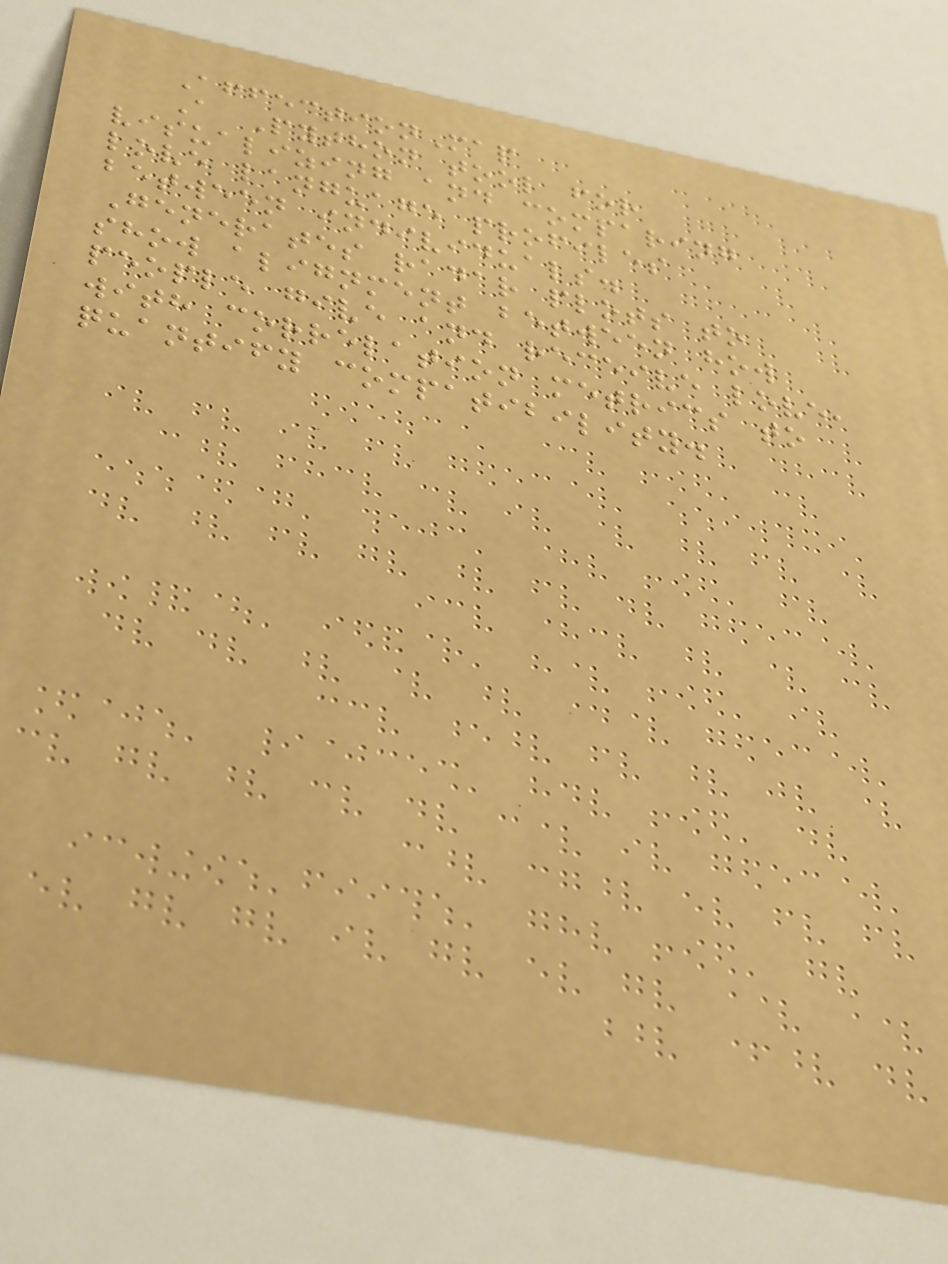AffectionMap
A Python tool for
visualizing and comparing
love language profiles
between individuals.
Generates radar plots to
show alignment between how
people give and receive love,
with correlation metrics to
quantify compatibility.
